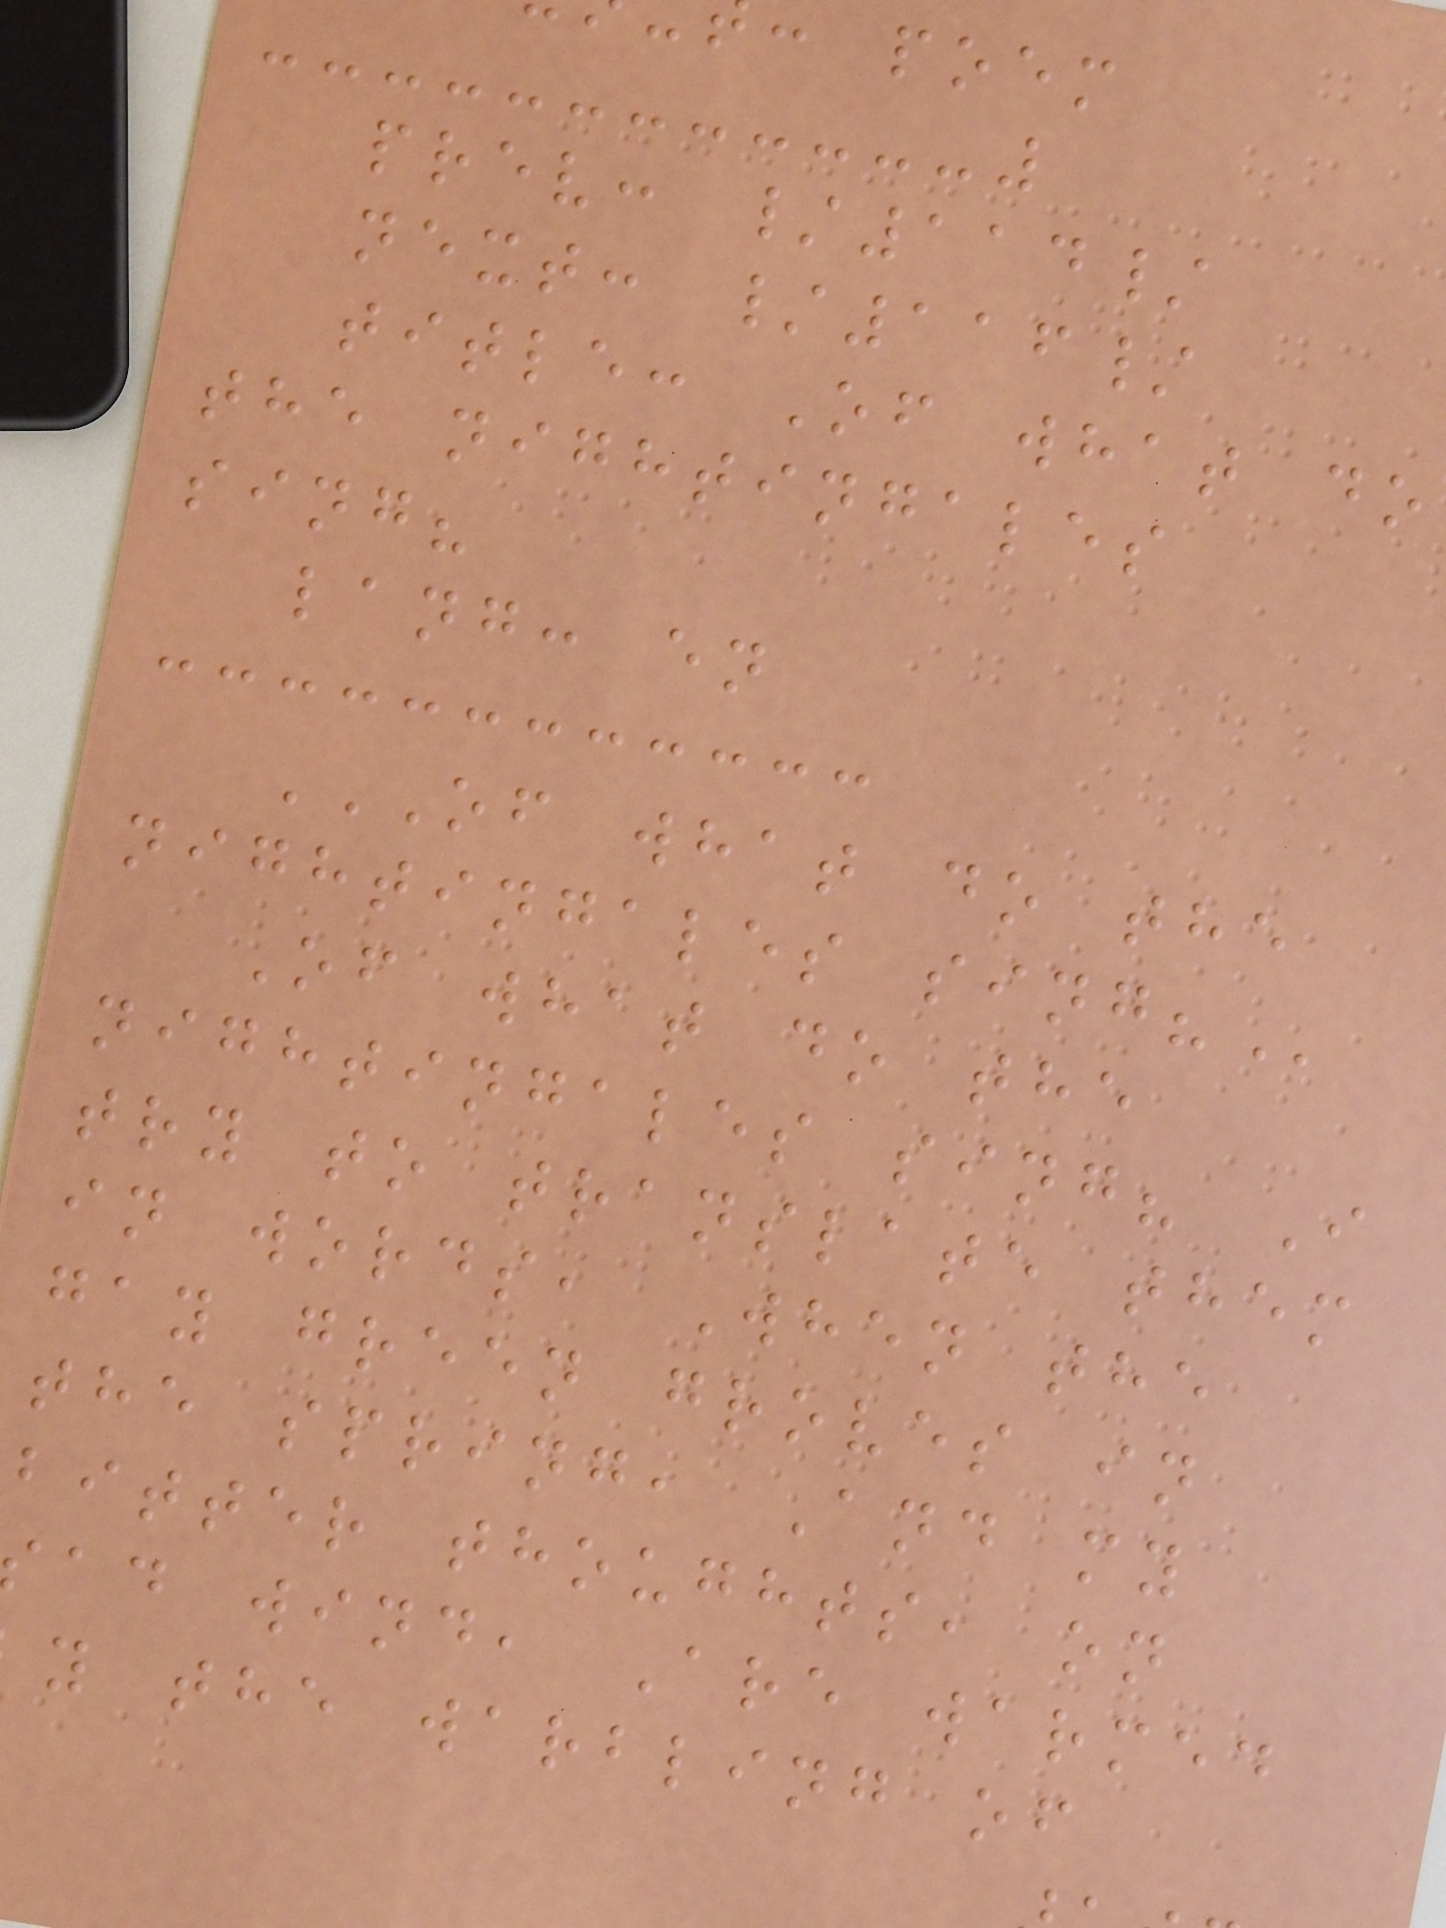: poem
prev: /114/
next: /116/
title: Of what do
the nightingales
sing?
lang: en
OF WHAT DO THE
nightingales
Of what do the
nightingales sing? I
try to translate them
in words, When the
gay green groves in
the spring, And my
bitter thoughts, on
ad wind, Are warmed
y the warbling of
